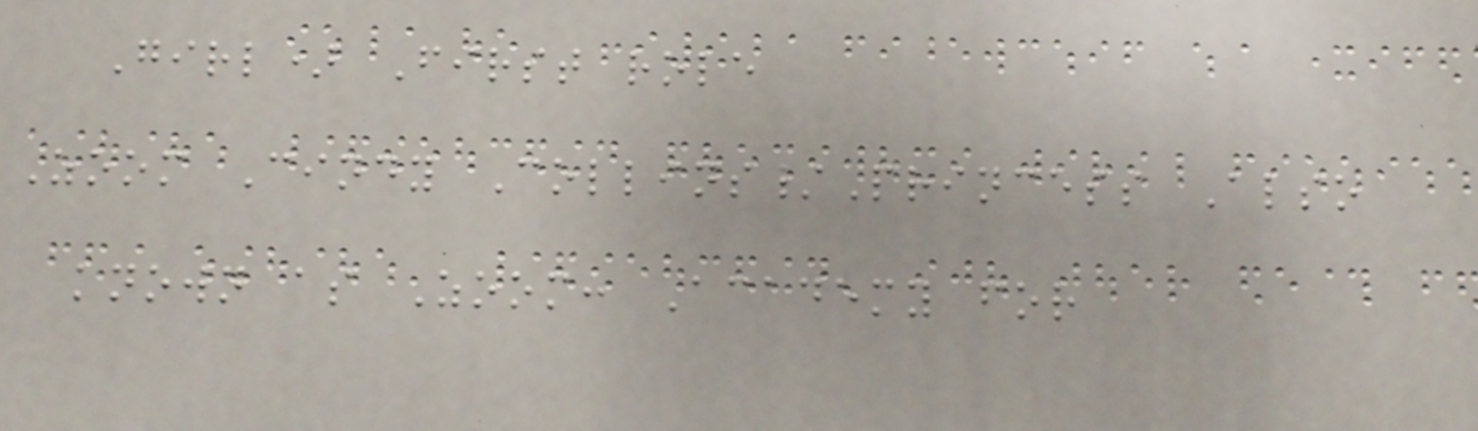Girl) First role
Zoom Cindy Collins/Princess Also
known as Zoom: Academy for
